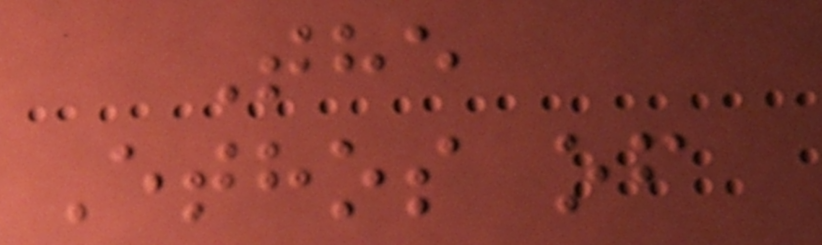The
Ethos of
